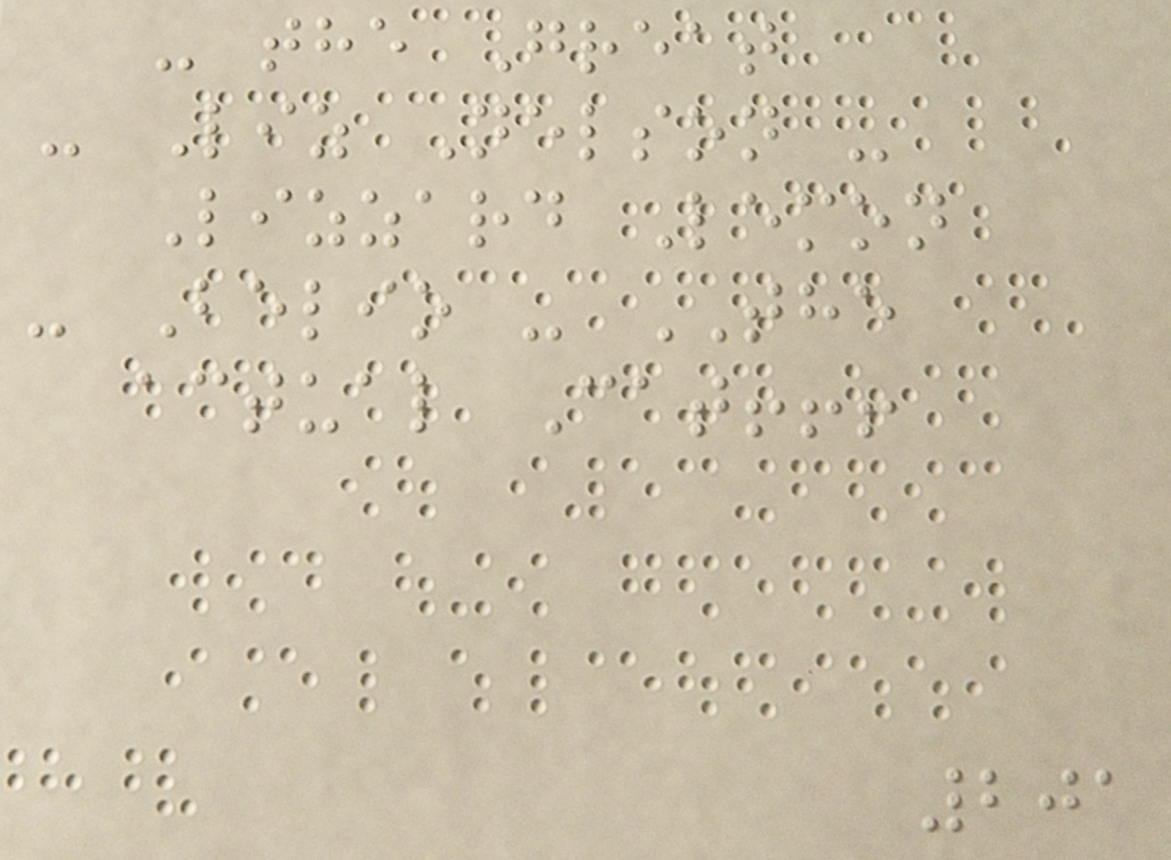- the Great
- Liz Nelson -
Lizzard Lemon
- Belio - THE
actual Cat!!!
201
